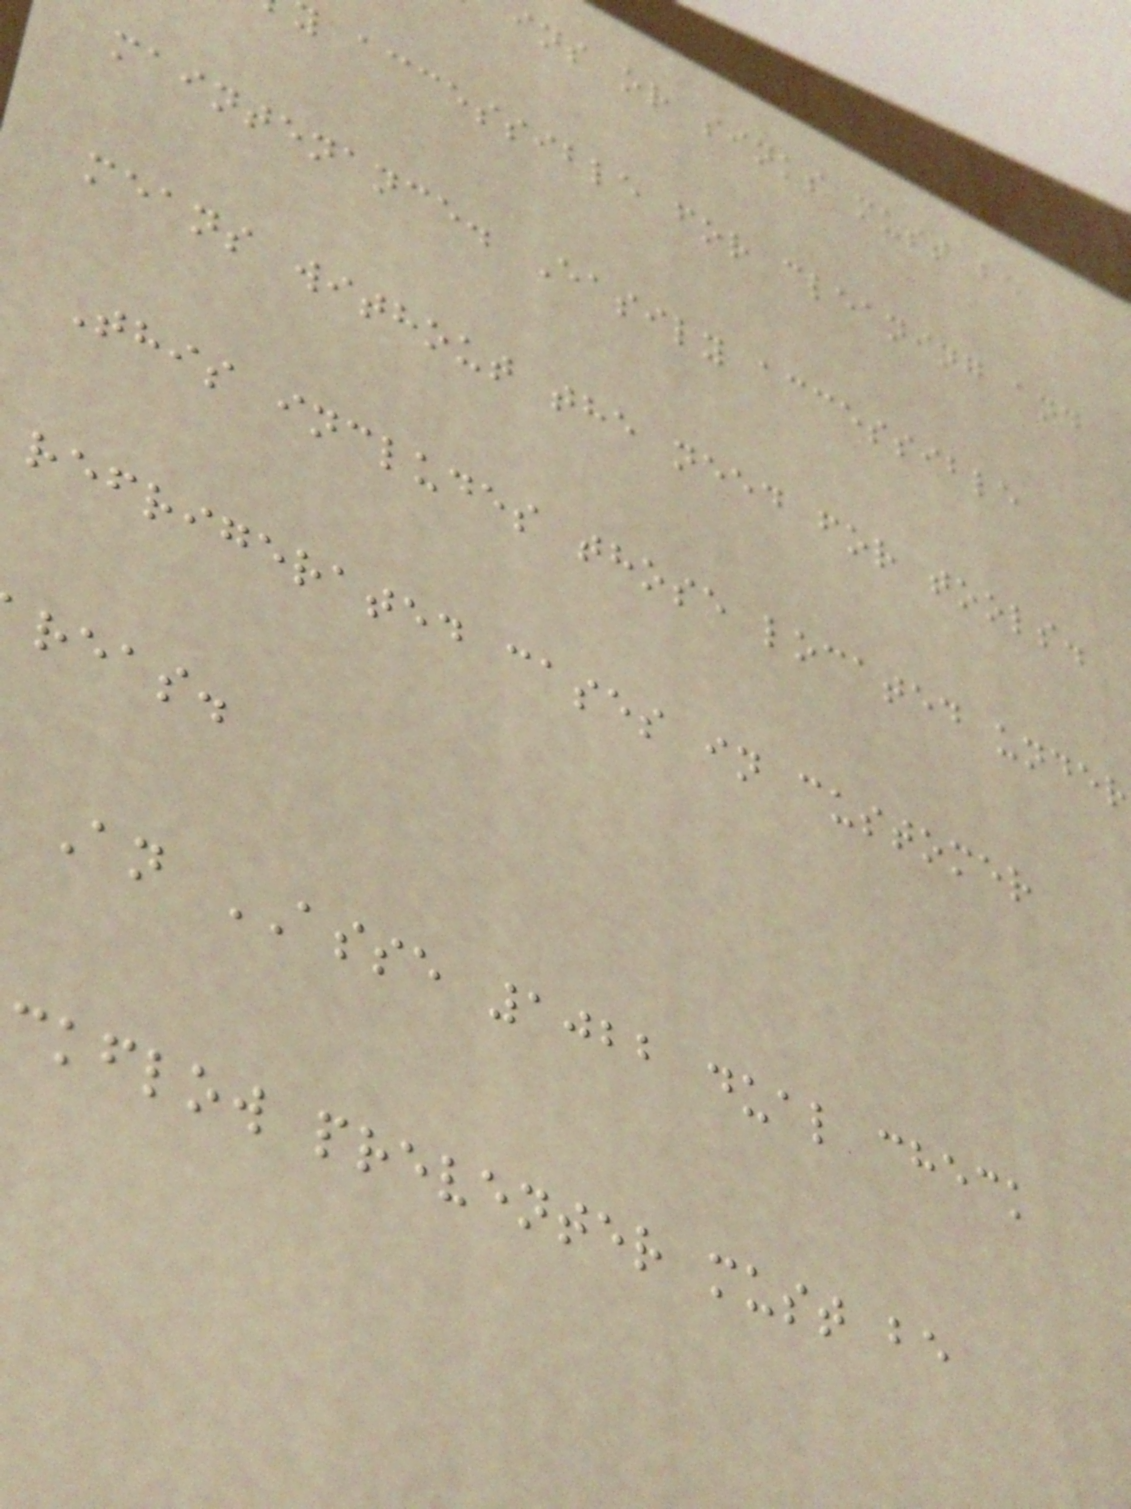ins or sinks must be
accessible for cleaning and
maintenance. Easily accessible
means without the need for tools.
This includes those located under
refrigerated cases in customer
reas.
An ASSE 1022 dual check
ckflow preventer must be
